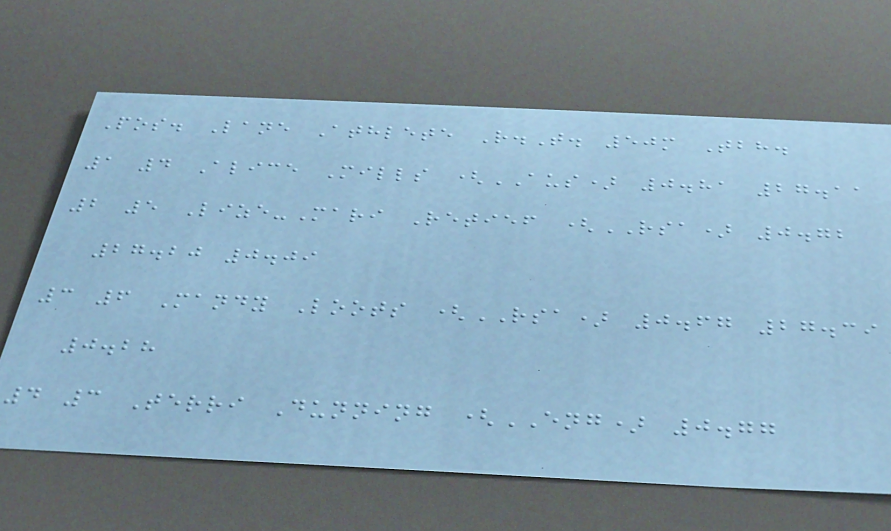Pos. Lane Athlete R.T. 50m Tbh.
1 4 Alice Mills (AUS) 0.81 27.11
2 5 Lize-Mari Retief (RSA) 0.72
27.20 0.09
3 6 Mandy Loots (RSA) 0.67 27.39
0.28
4 3 Terri Dunning (ENG) 0.77
